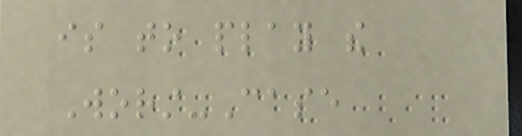is to play the
Worst-Case
